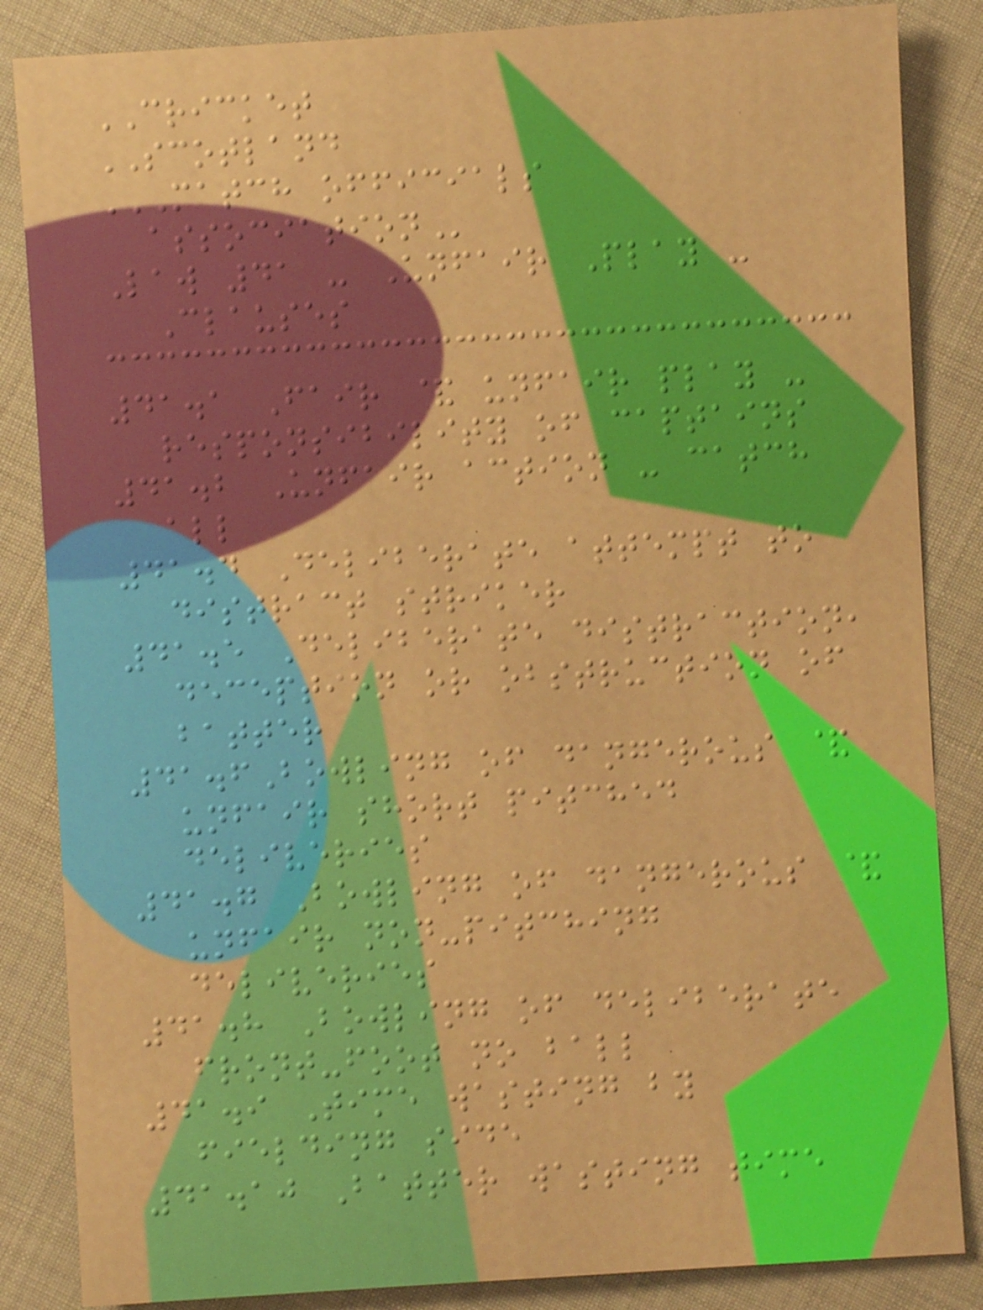CRICKET
SCOTLAND
MATCH OFFICIALS
ASSOCIATION
Law 41 - Unfair Play -
Clauses
41.1 Fair & unfair play -
responsibility of captains
41.2 Unfair action - catch
all
41.4 Deliberate attempt to
distract striker
41.5 Deliberate distraction,
deception or obstruction of
batter
41.6Bowling of dangerous &
unfair short pitched
deliveries
41.7 Bowling of dangerous &
unfair non-pitching
deliveries
41.8 Bowling of deliberate
front-foot no ball
41.9 Time wasting by
fielding side
41.10 Batter wasting time
